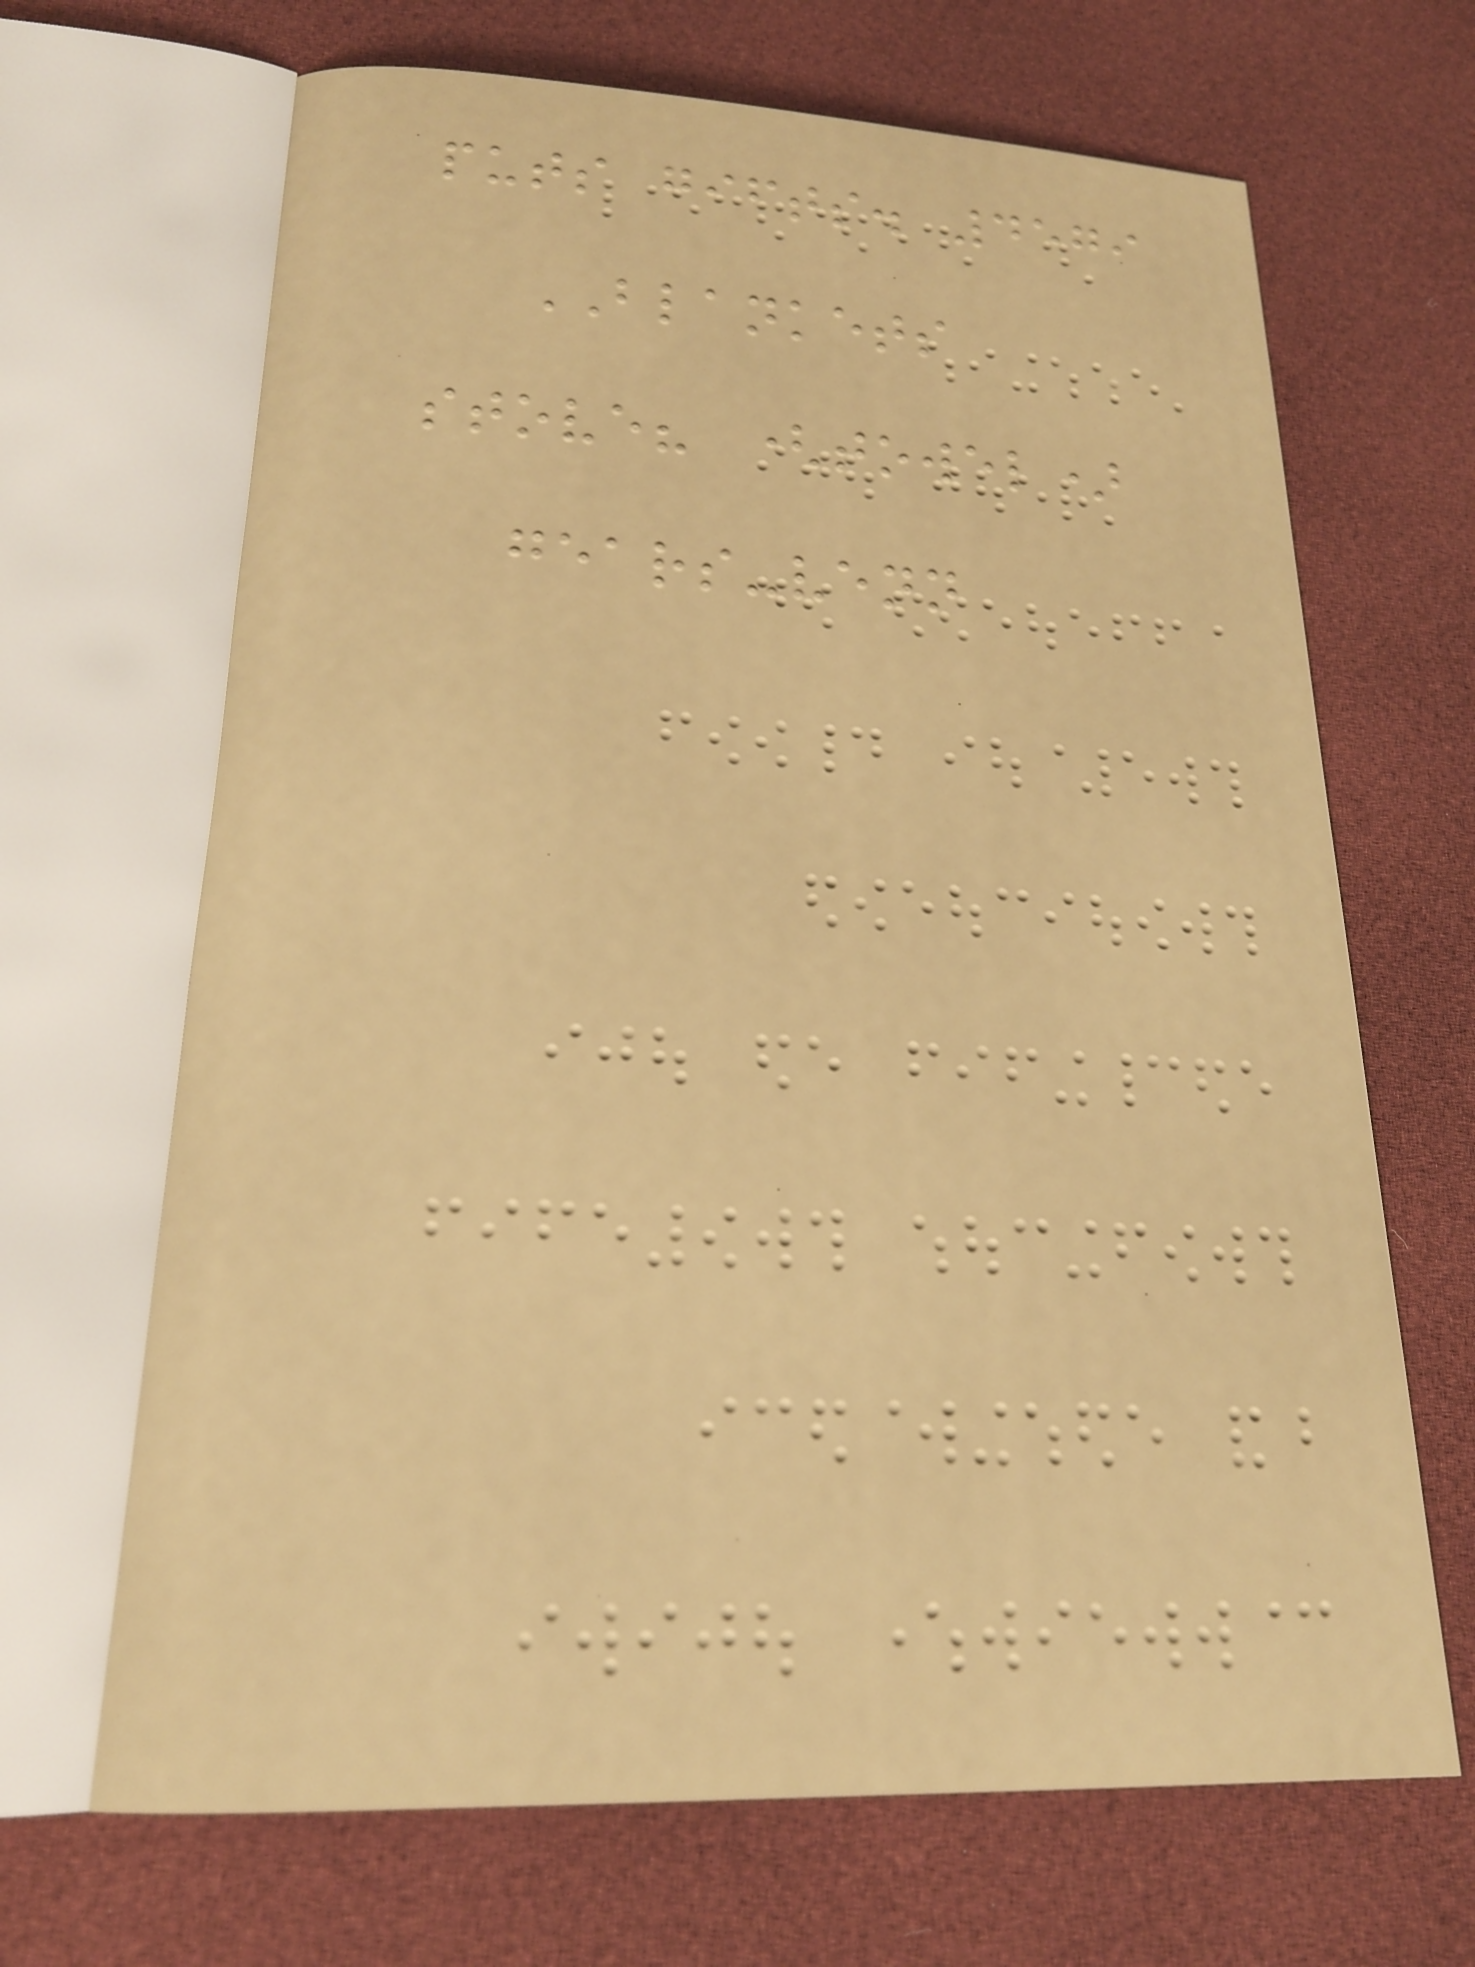puts gifts. 4579
BLANKETS
stove? (towel)
gears-venn
